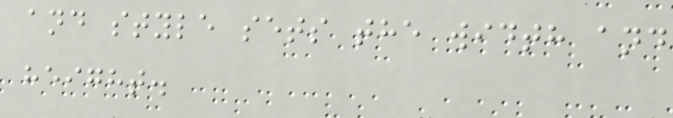and style sets the width and
height.
